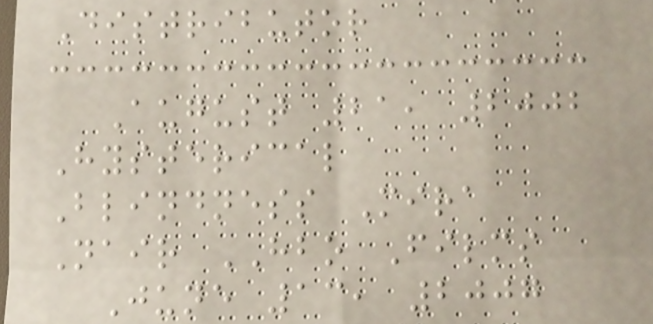Distributor
August 21, 2002
Hysterical
Blindness Mira
Nair HBO Films
June 13, 2007
